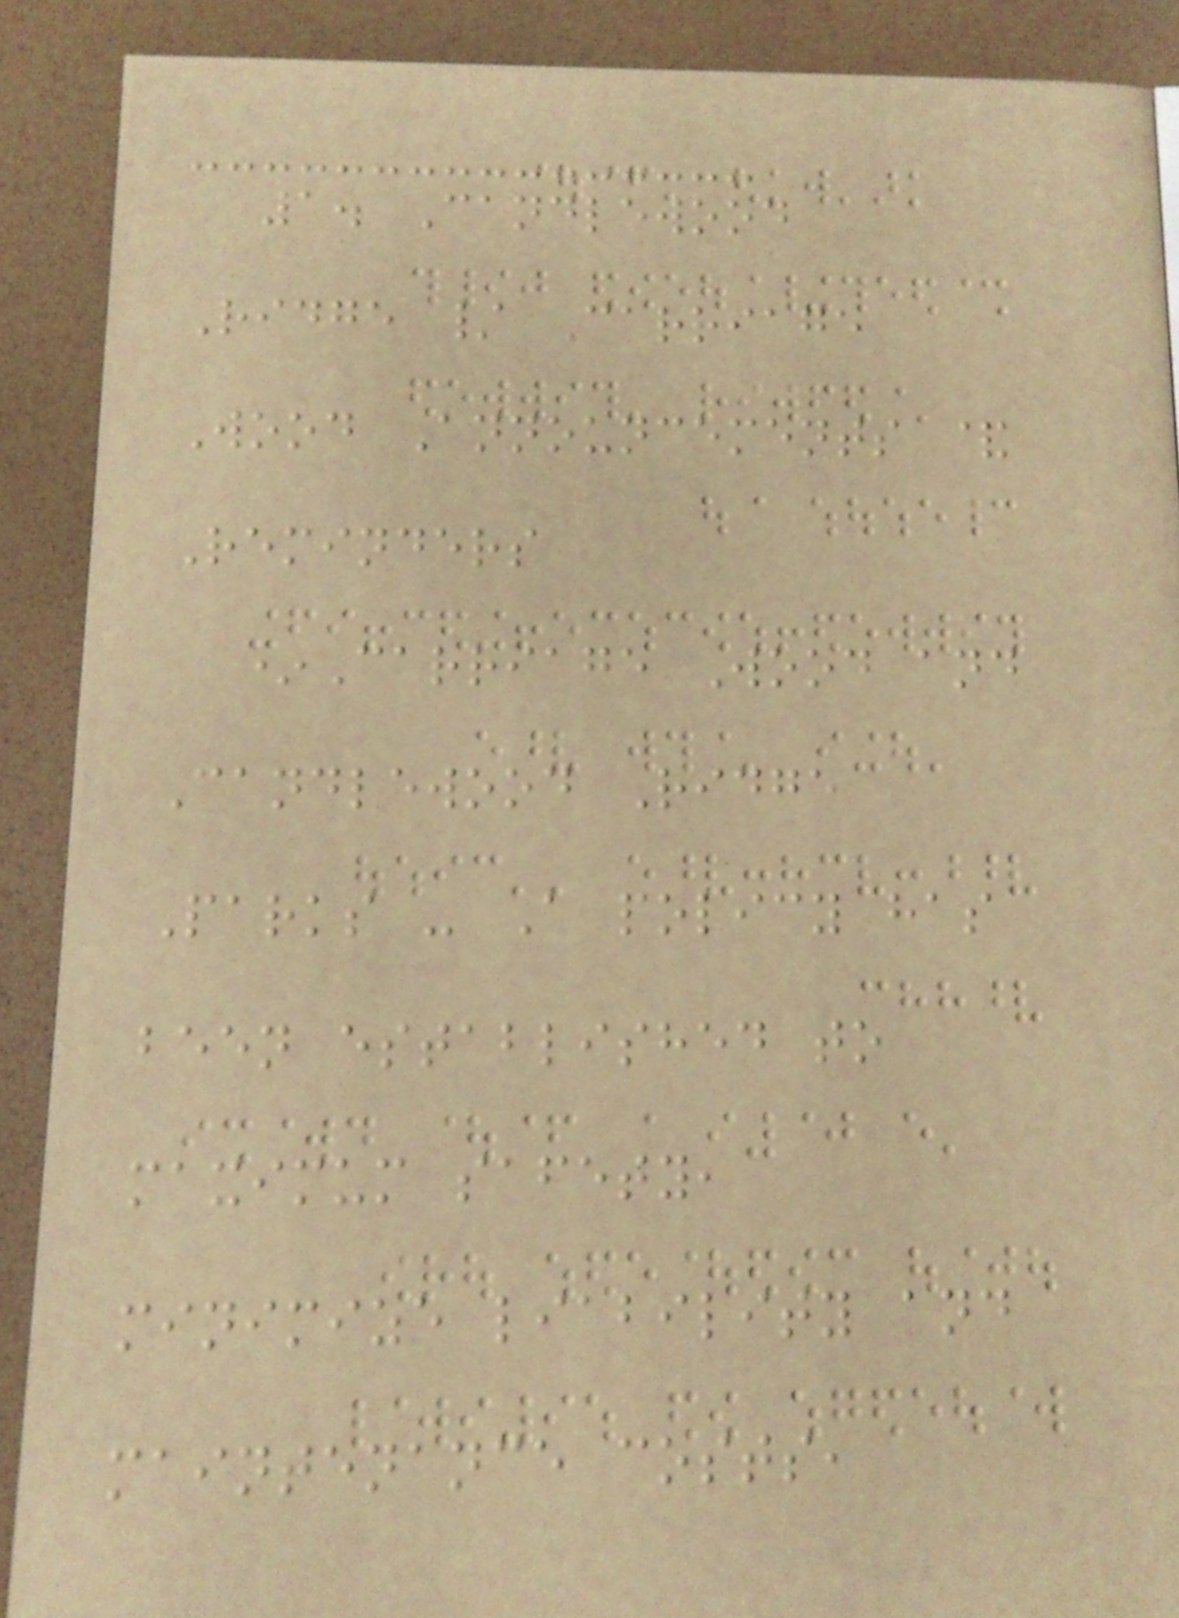1. Candlewood
Ridge / Carriage
Wood Announcements &
Reminders
*Carriage Wood and
Candlewood Ridge
Parks - A policy has
been established to
maximum safety,
minimize liability and
maintenance costs,
